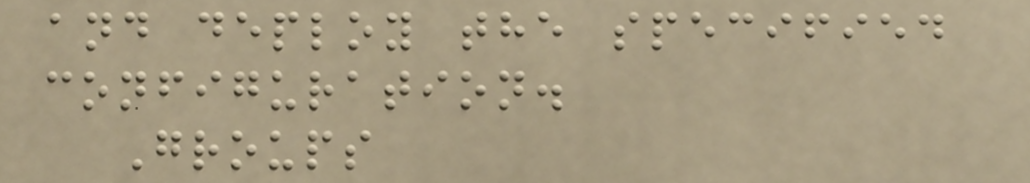and deploy the specified
configuration.
Groups
